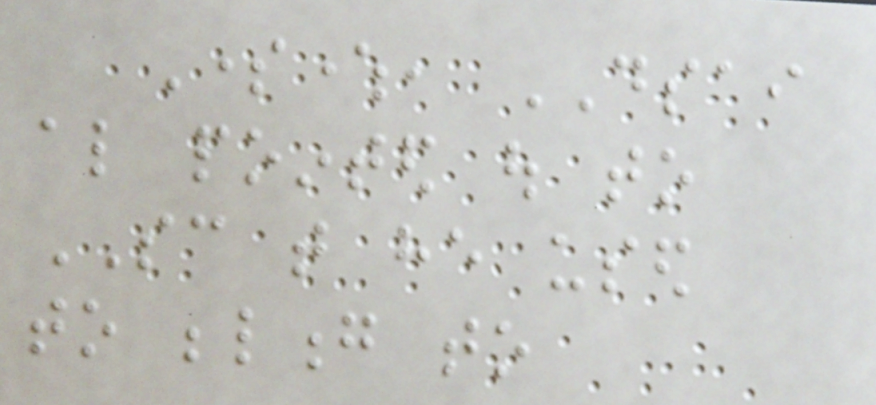Somewhere, DSAI
also pointed out to
SC that he used
to belong to
